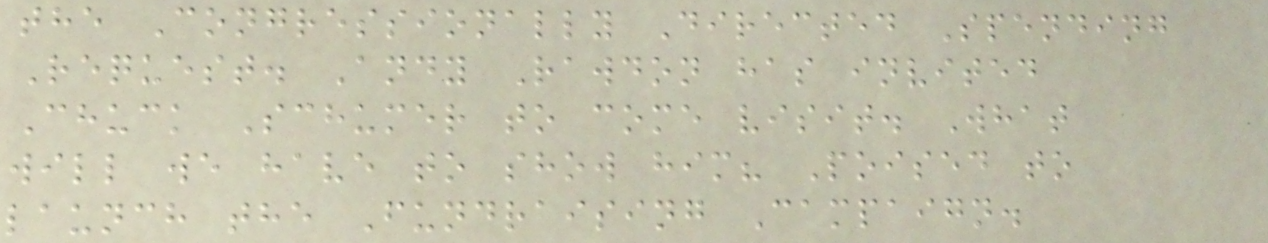the Congressionally Directed Spending
Request. Andy Rawdon has invited
Chuck Schumer to come visit. What
will we have to show him? Poised to
launch the Fundraising Campaign.
